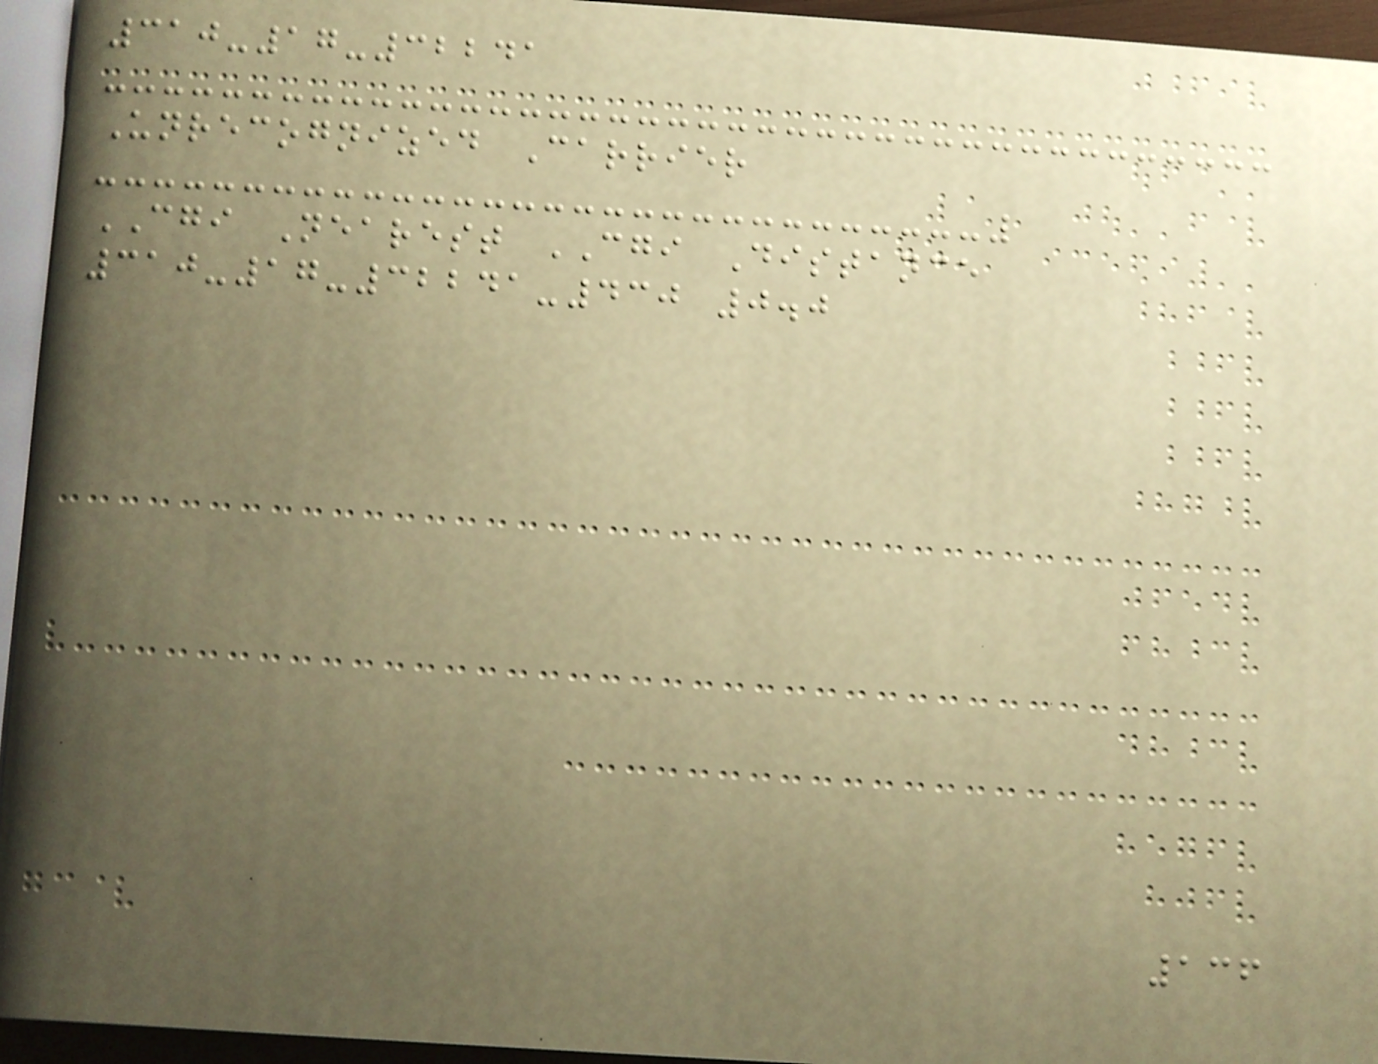310-17-32241
Unrecognized Carrier
CGI Nearest CGI Distance
310-17-32241-430 0.0
136
